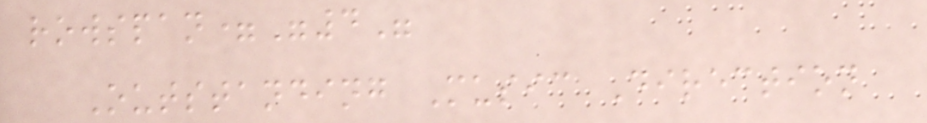rowspan="4"
Outstanding Music Direction
